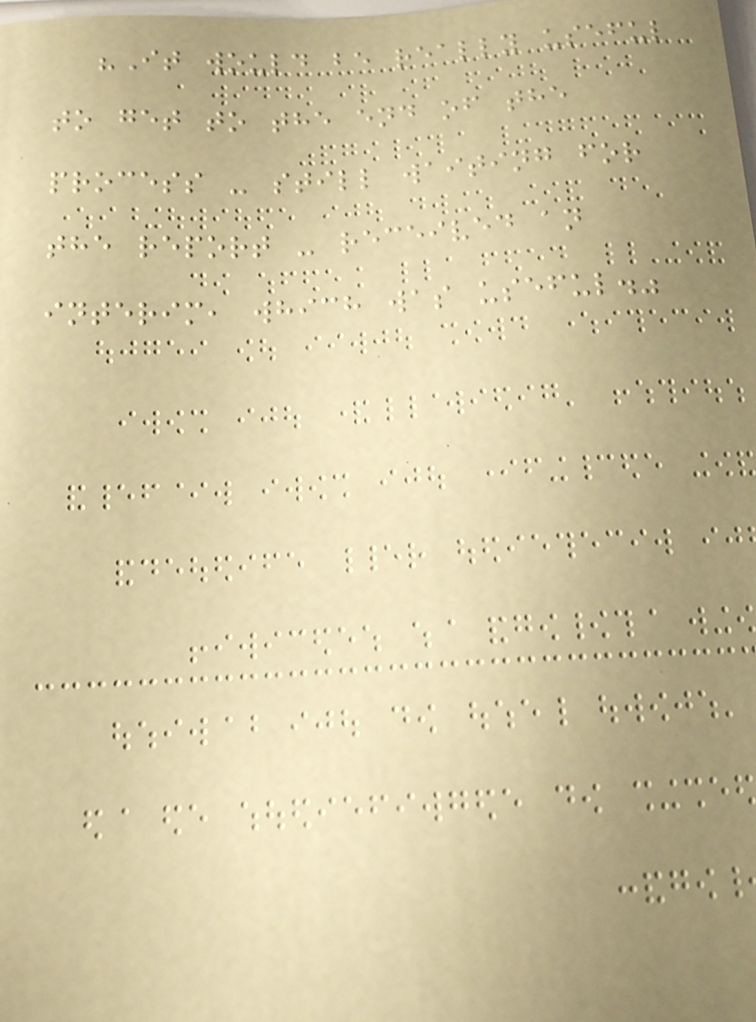"It would be really useful
to get to the end of the
process - still waiting for
the report - received an
interim, which was useful."
